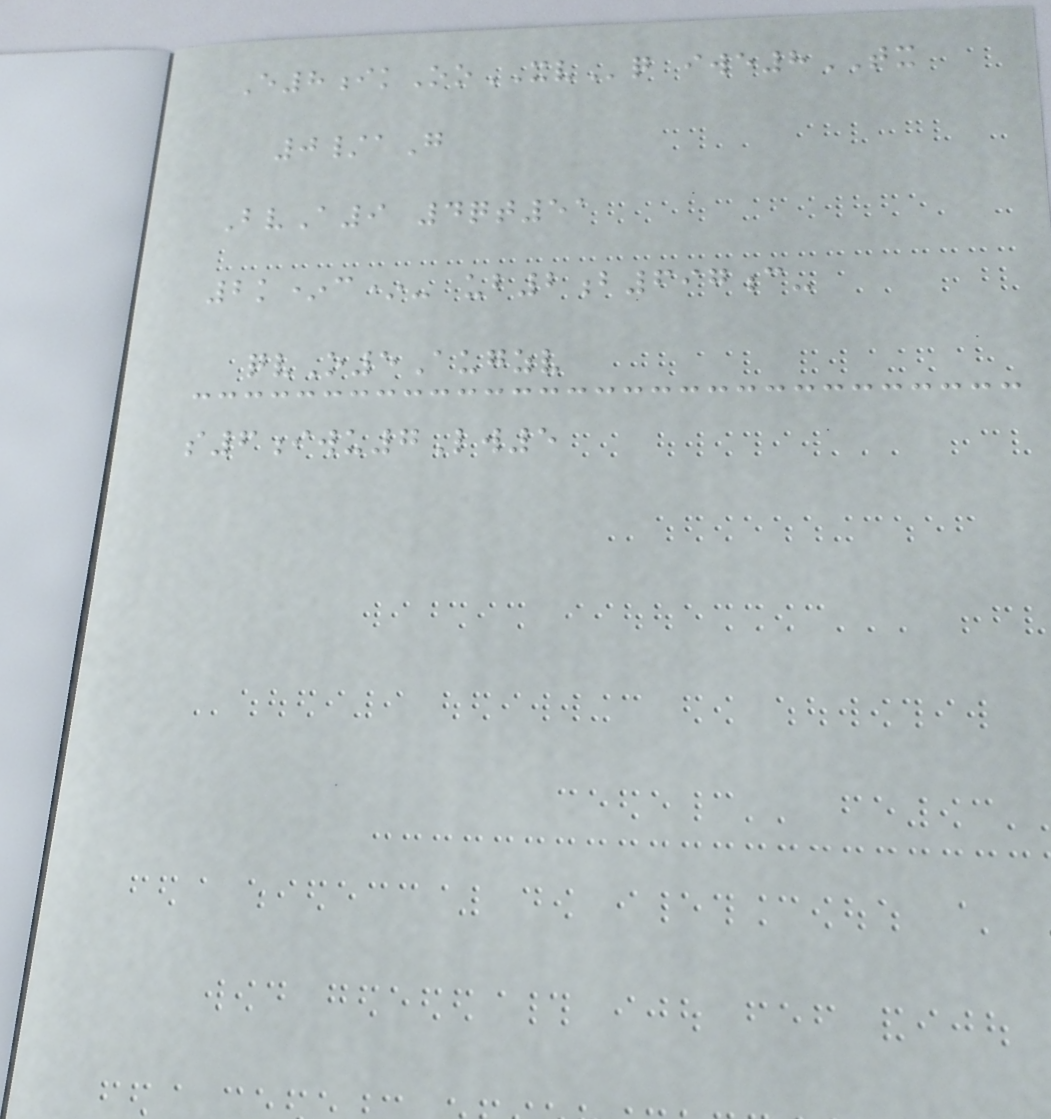E8ikOoXVq iwe8TX
0/aG
BvA9 4qt51
2k*c*- ub2b697c-
qvO5Augzv
s6iwu7Lw5
